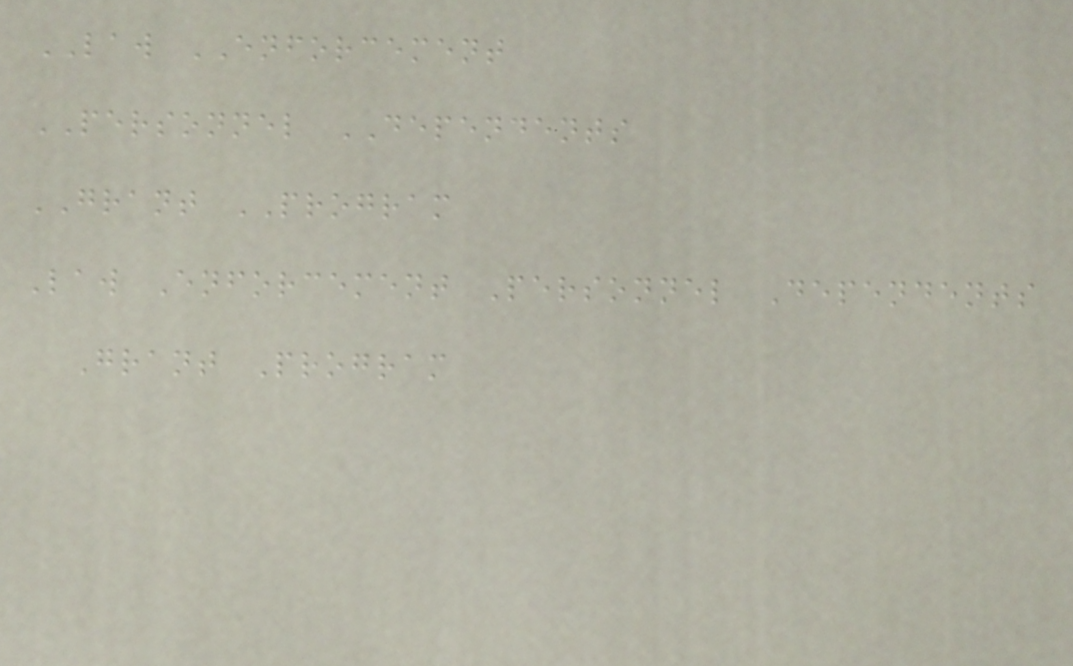LAW ENFORCEMENT
PERSONNEL DEPENDENTS
GRANT PROGRAM
Law Enforcement Personnel Dependents
Grant Program
